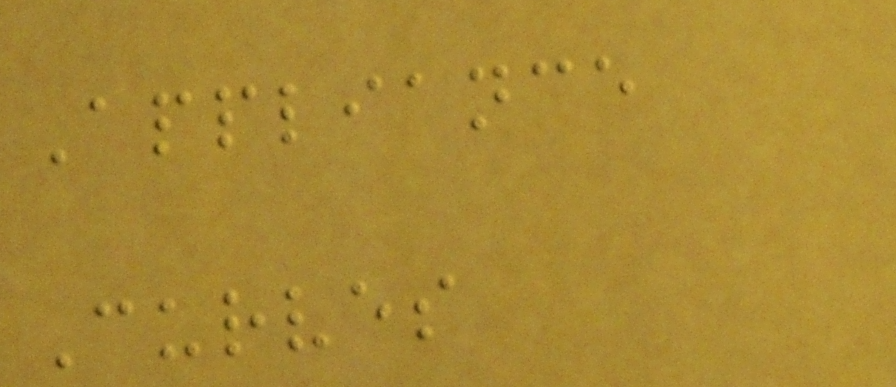Appliance
Curves
